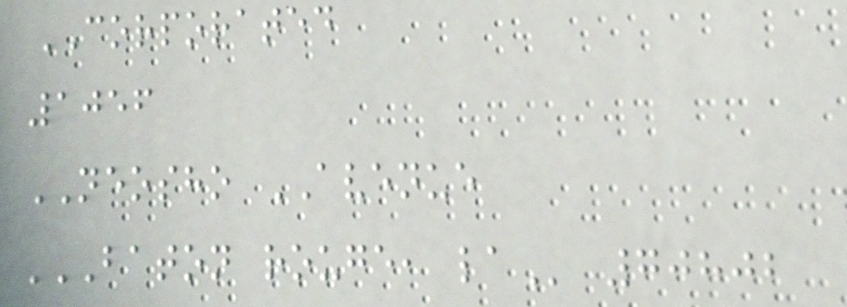CORPORATED
1056
NEOSHO AVENUE
BATON ROUGE, LA 70802
